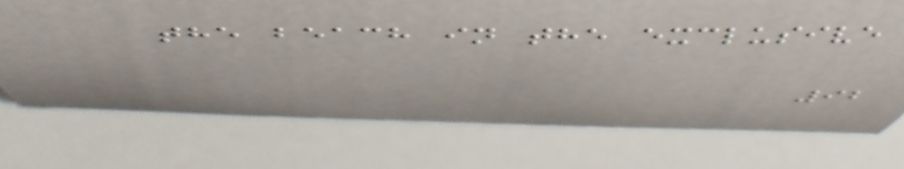the beach in the exclusive
92
